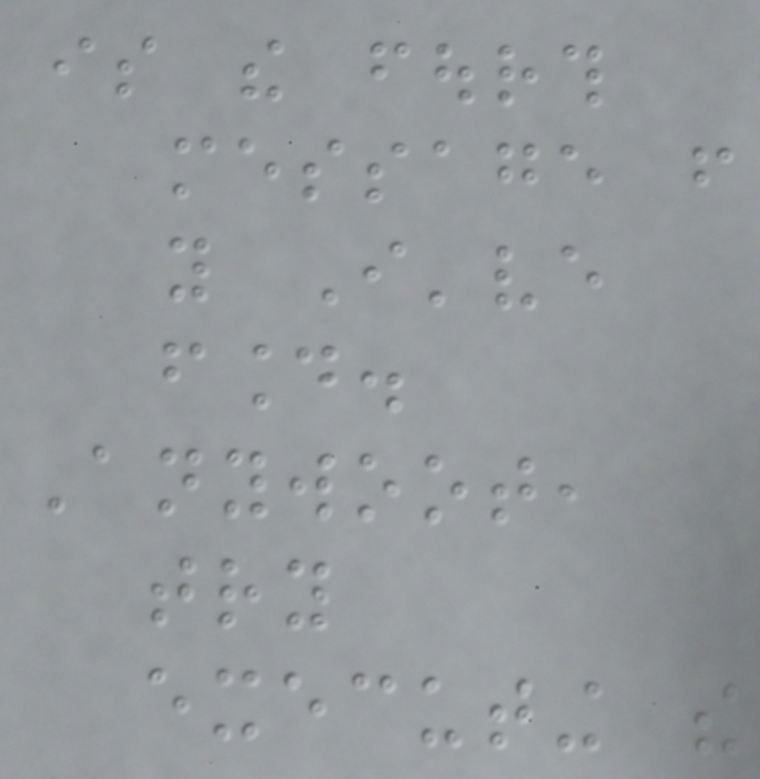is the fourth
message from
you I've
found.
Anywoot,
try
executing the
